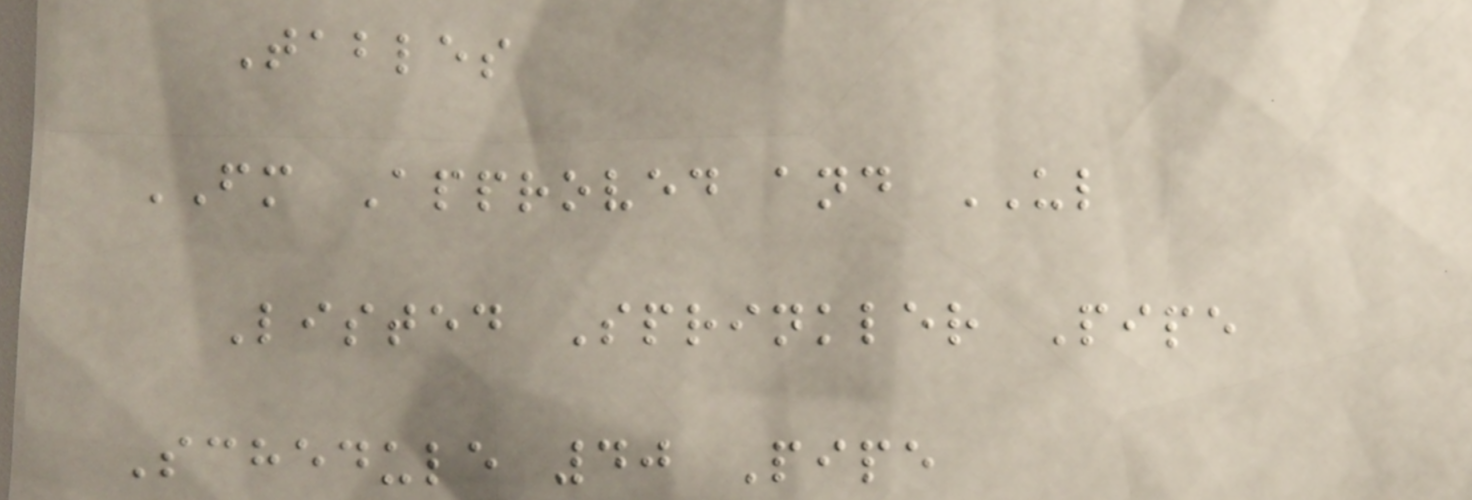Tables
FM Approved and UL
Listed Sprinkler Pipe
Schedule 40 Pipe
